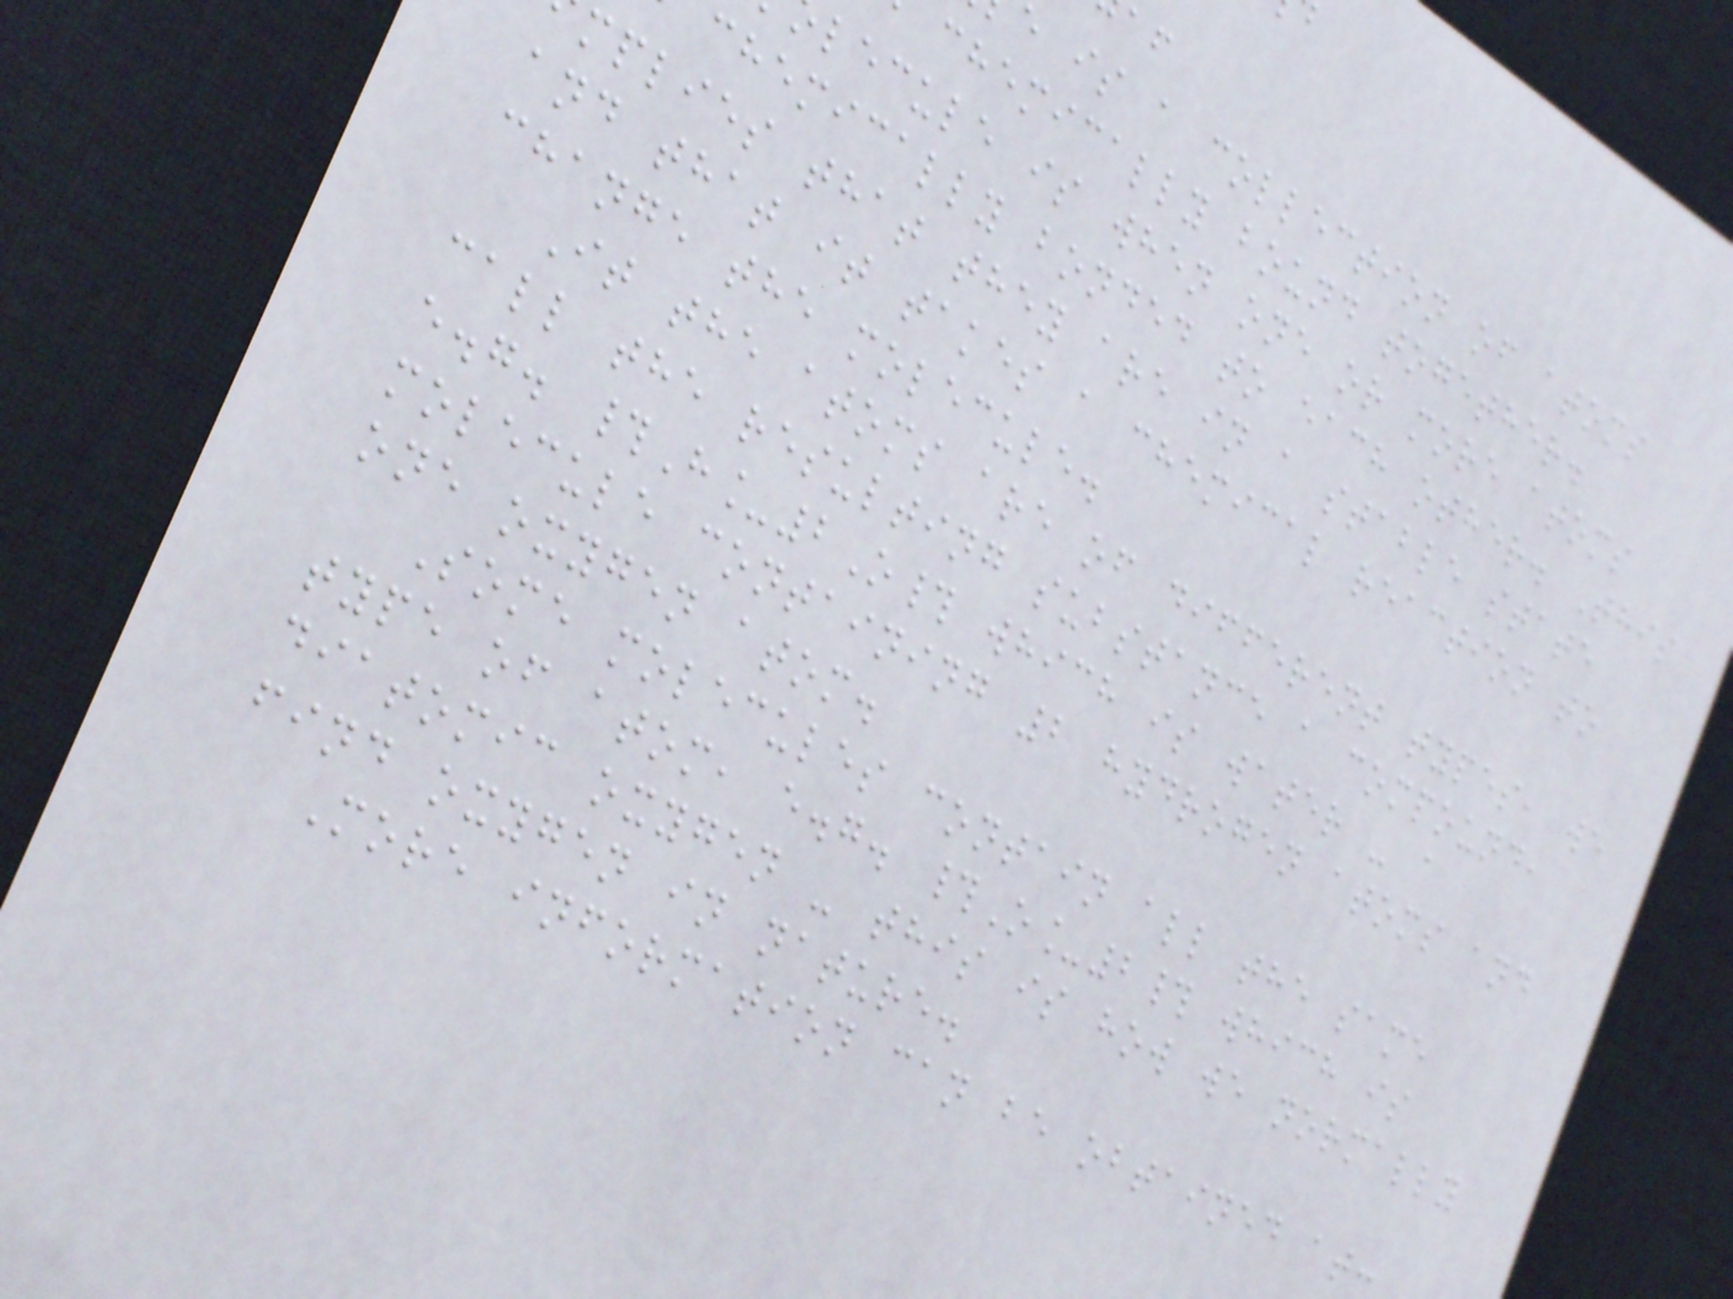e is a collection of atoms
chemically bound together.
lecule is when one or more atoms
chemically bonded to each other. This
mplies that they are in a stable state
and that it takes a chemical reaction to
change the molecule.
It the atoms are of different types, we
call the resulting substance a compound,
e.g. #H_2O# which is water - a
molecule containing 2 hydrogen atoms and
one oxygen atom.
Some molecules contain all the same
type of atom, e.g. #O_2# which is
diatomic oxygen - this is how we normally
find oxygen in nature.
More information can be obtained at:
